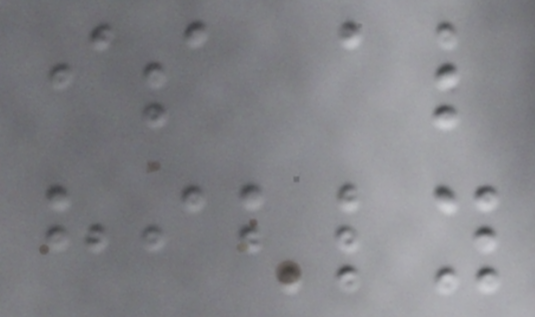is also
highly
